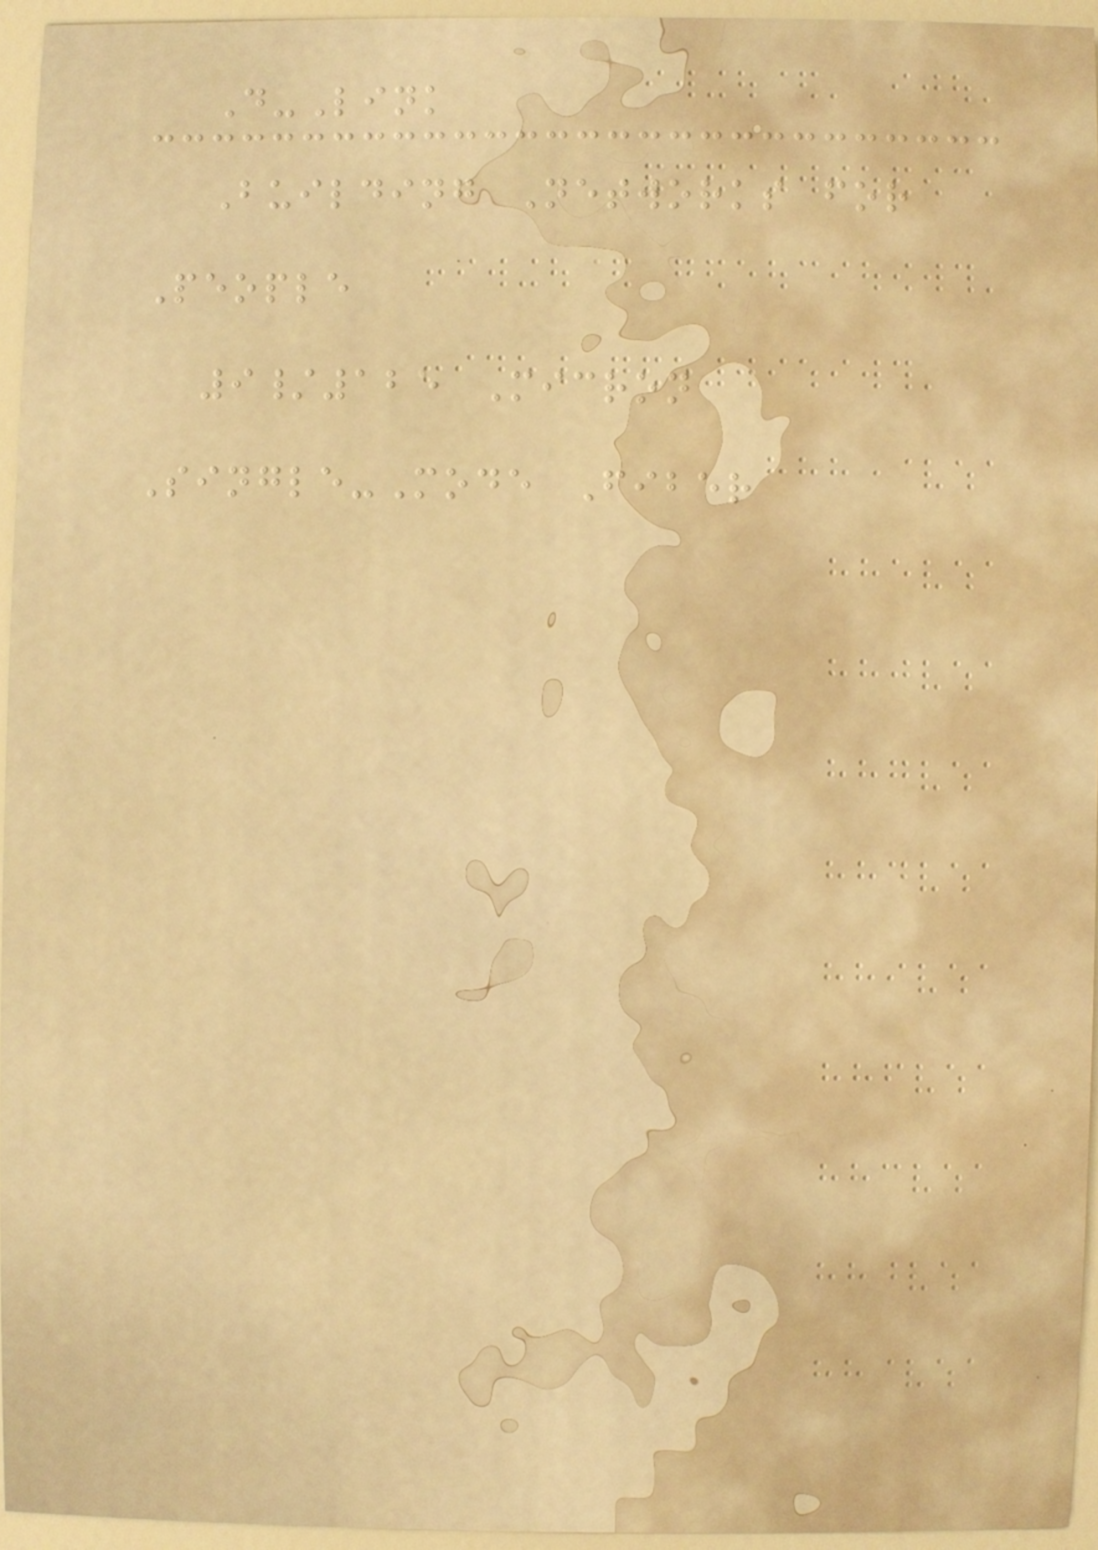D-Link
Building Networks for
People
9/125 Micron
Single-Mode Fiber
